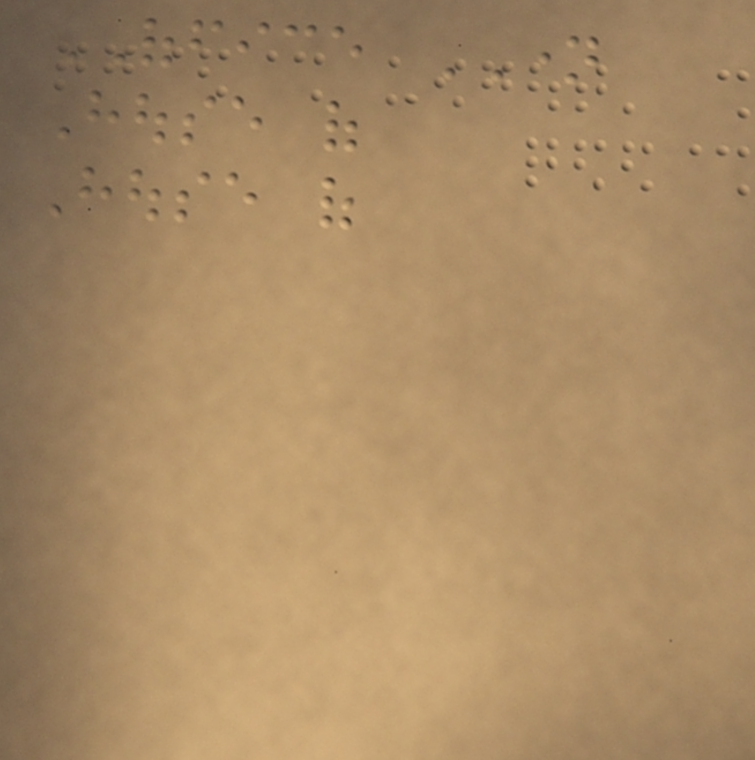OFFICE NAME
House of
House of
